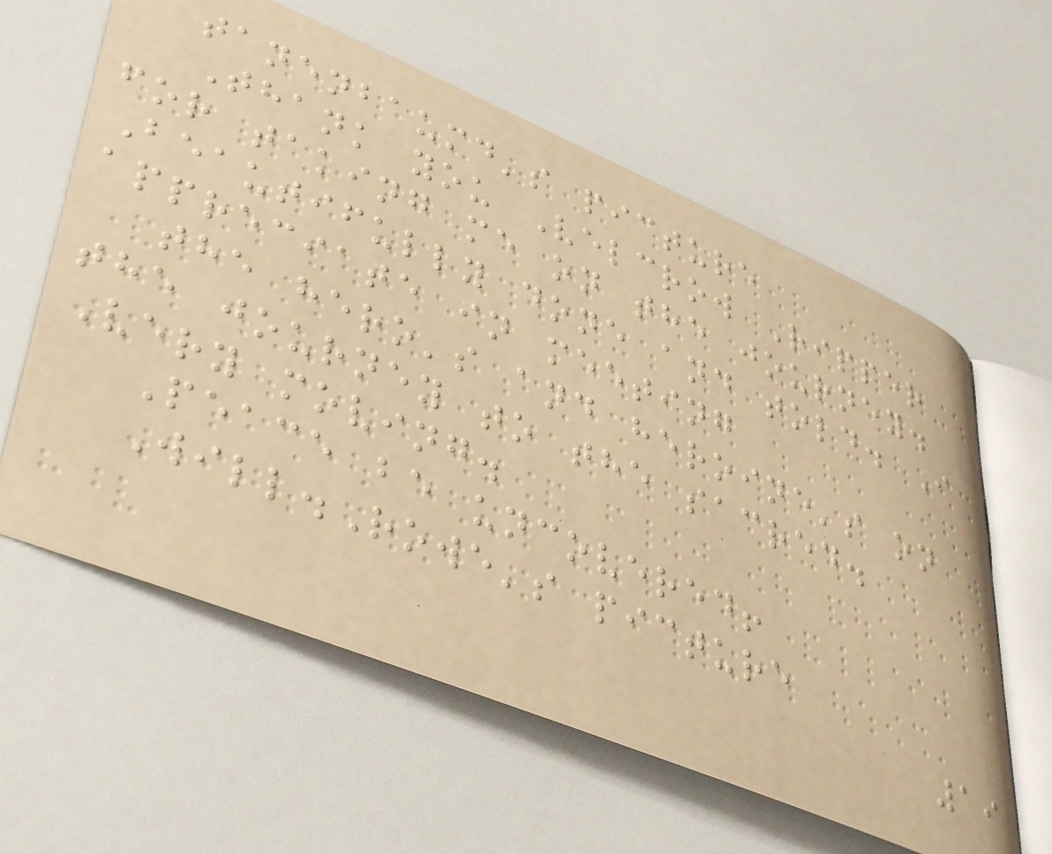tanenbaumd's picture
Thank you Velcrow Ripper
for taking me on the journey.
Beautifully done and told. I
appreciate in meeting
the hero's and heroine's on
the journey to the sacred.
Very moving.
Peace be uncovered!
Will.Rowe's picture
19
